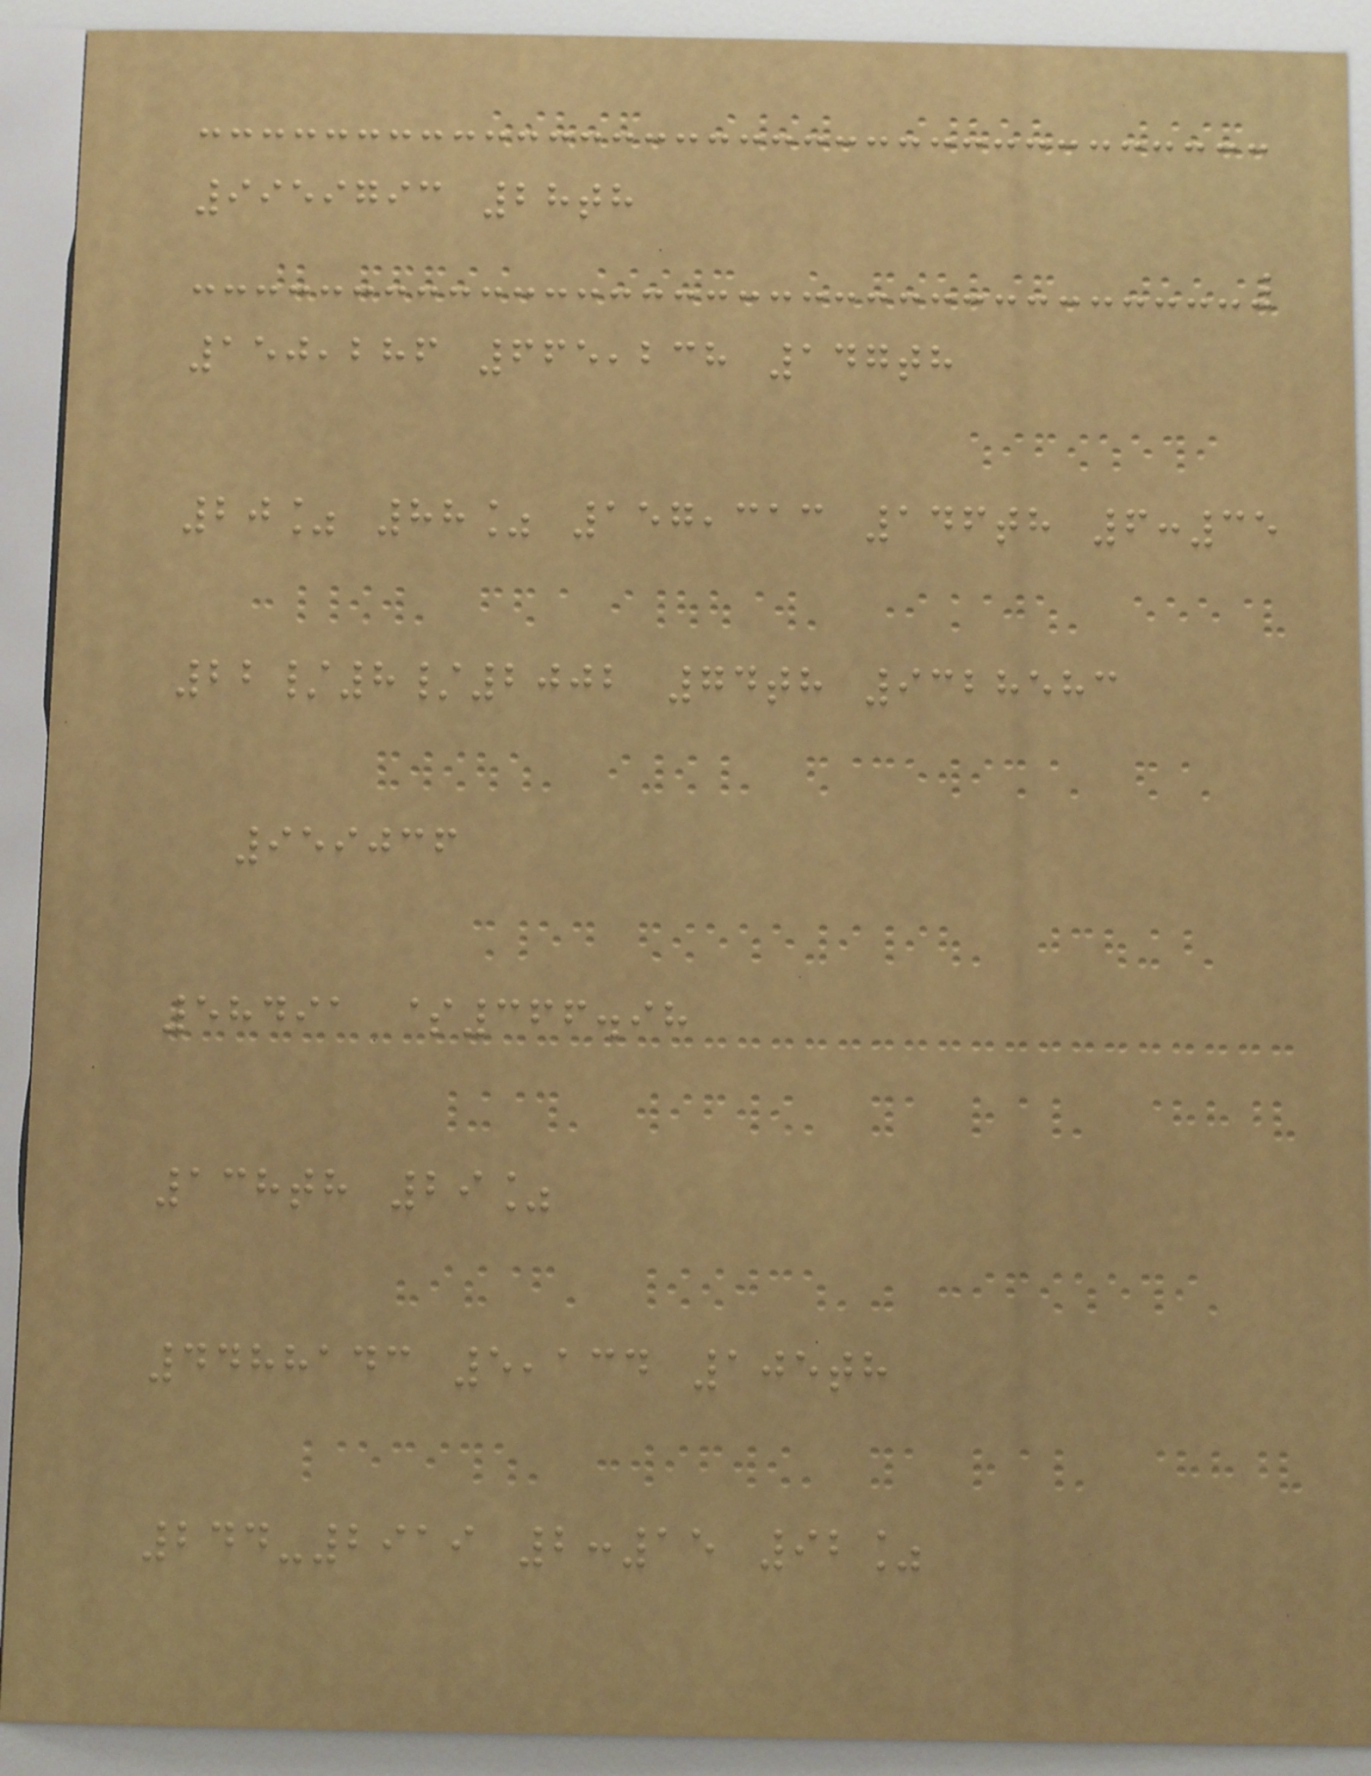9959793 28th
150,286 665,238 147th
20% 88% 157,313 146th 6:35
22/8/2002 74th 9328583
959036
58491 $366.98
138th 29%
4488143 5,134 105th
244-2919 2:15 92%
